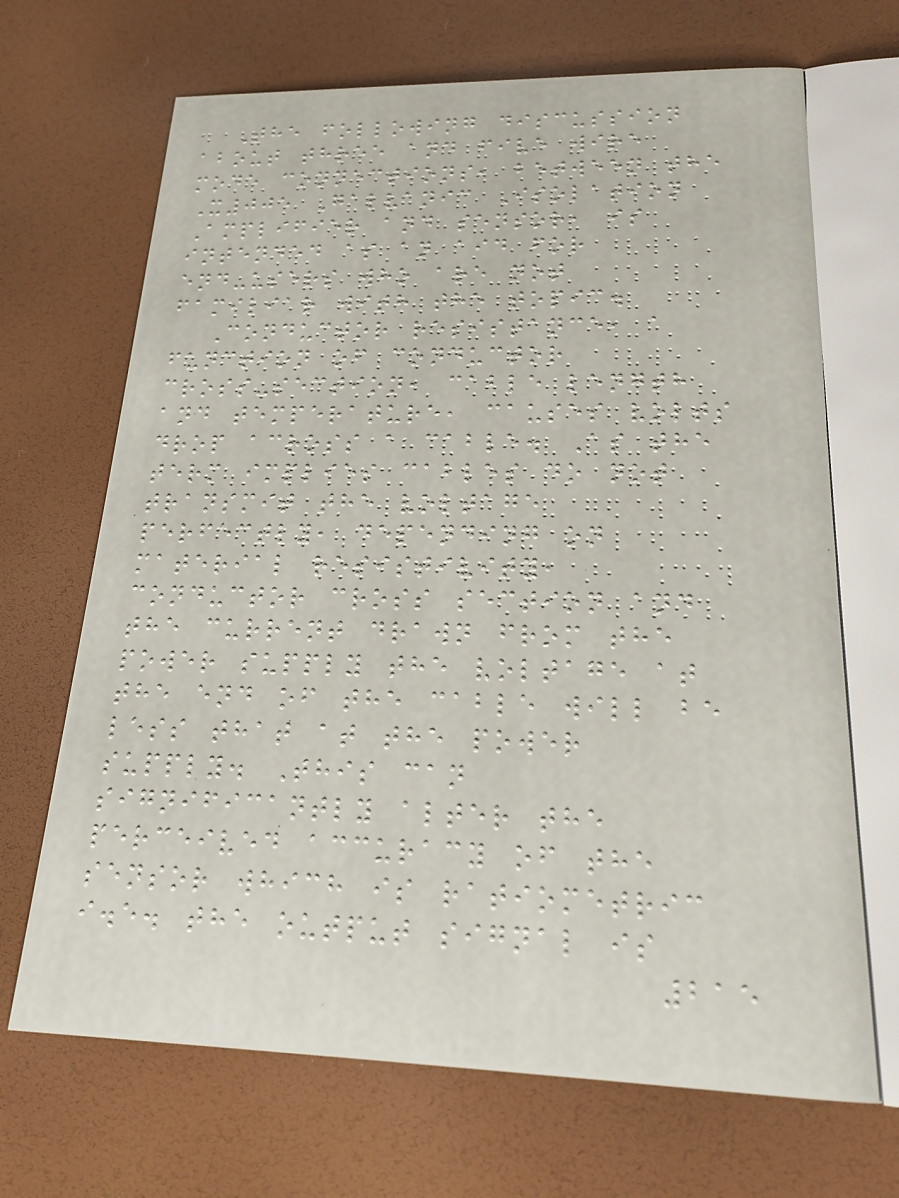The following discussion
about three and five wire
mode connections, between the
X005 Galvanic Isolation
Amplifier and sensor, is
intended as an aid for
end-users who are not
familiar with the topic.
Conductor resistance, a
function of conductor
cross-section, cable length
and temperature, causes volts
drop across a cable. As the
term implies cables do not
transmit the voltage
perfectly, depending on
material resistivity,
conductor cross section and
the current drawn from the
power supply the voltage at
the end of the cable will be
less that at the power
supply. This can
significantly alter the
perceived accuracy of the
sensor which is ratiometric
i.e. the output signal is
215
